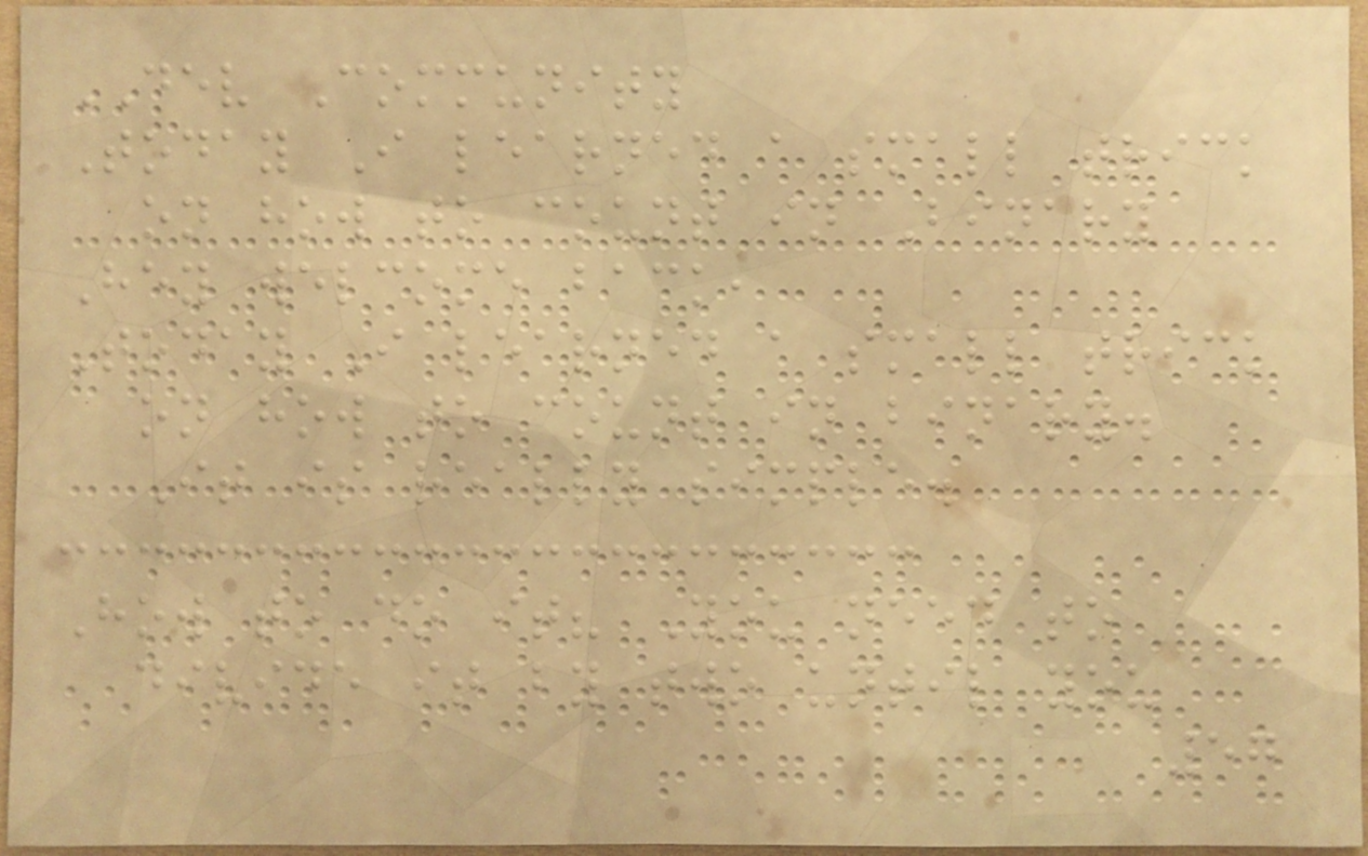DEV Community
Today I learned a small trick
on how to count in Binary
Hey welcome back,
Today I learned a small trick
on how to count in binary.
It is really simple.
How to do it? You need to
divide it by two until you
57
